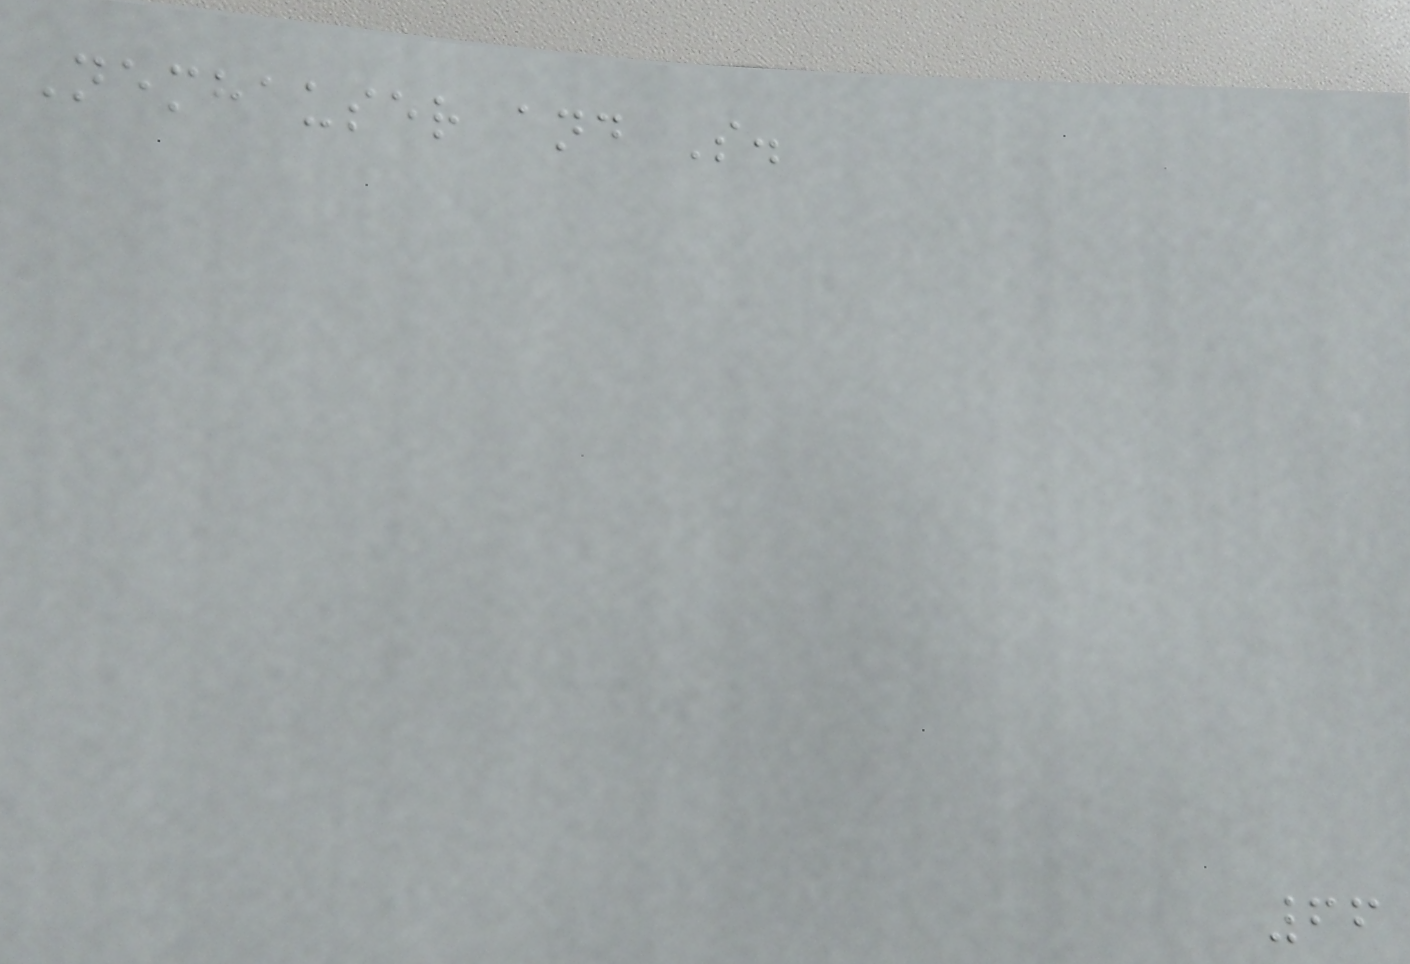Nemhauser and S.
66
